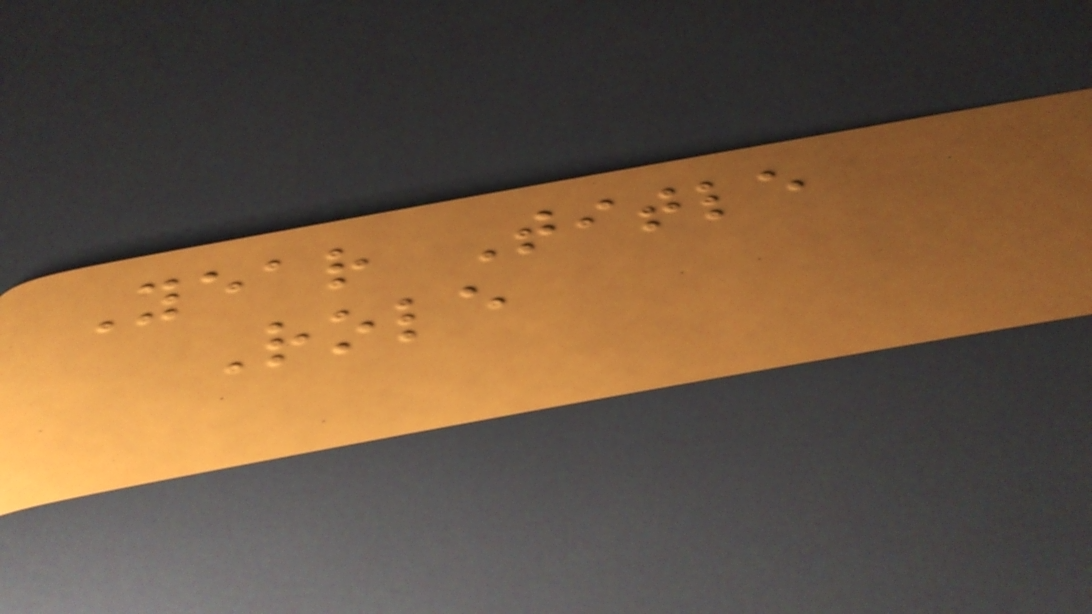Year Title
Role
